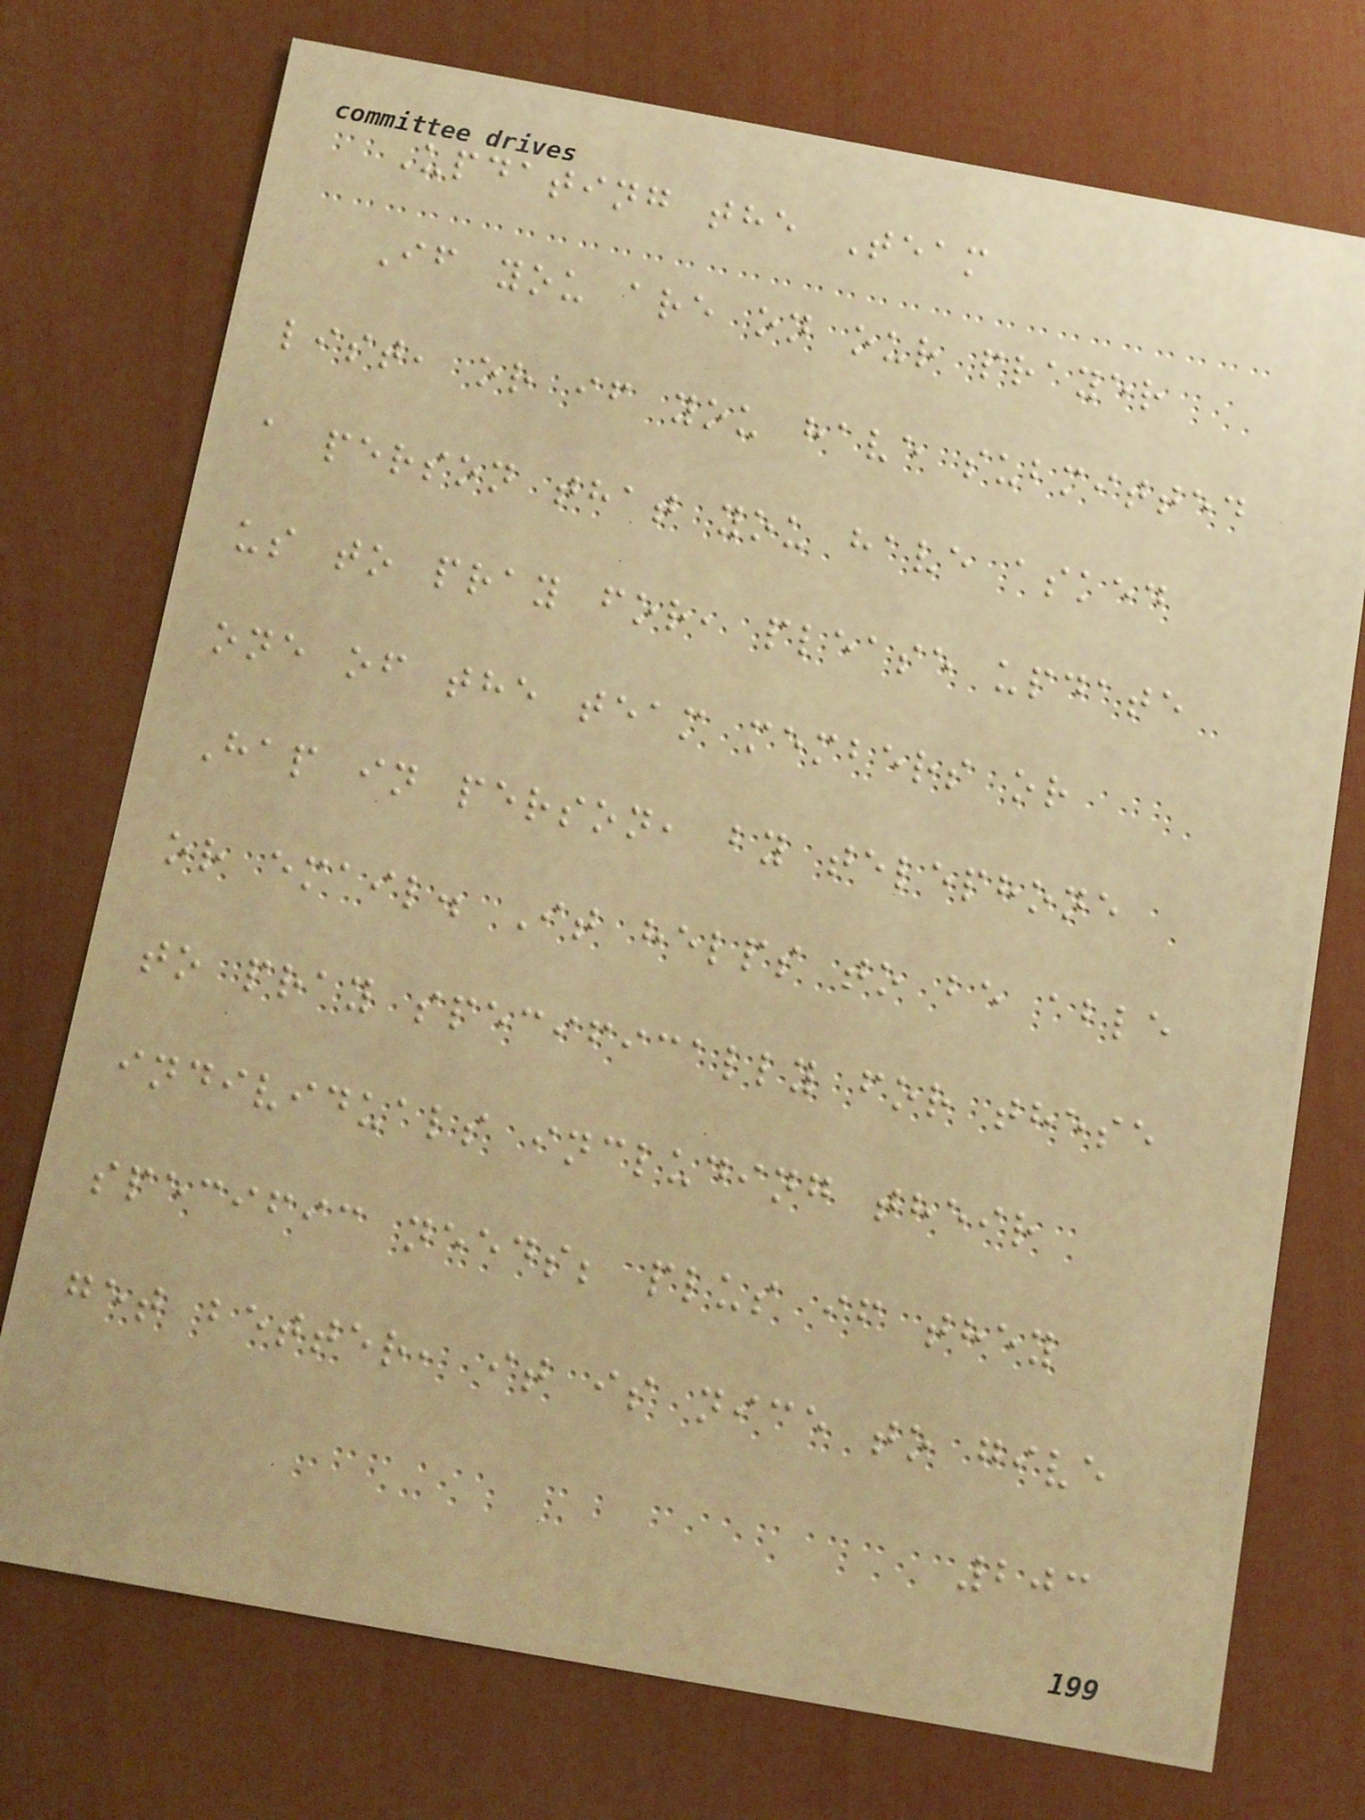Updating the Team
If you are on our prayer
list, or if you have submitted
a person that you have asked
us to pray for, please update
one of the team members or
Hap in person, by telephone
or email. It helps to be able
to pray specifically for these
individuals including their
specific needs; plus if they
get better, it is nice to give
203
